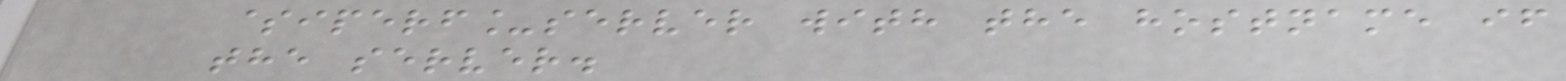$iperf_server with the hostname if
the server.
